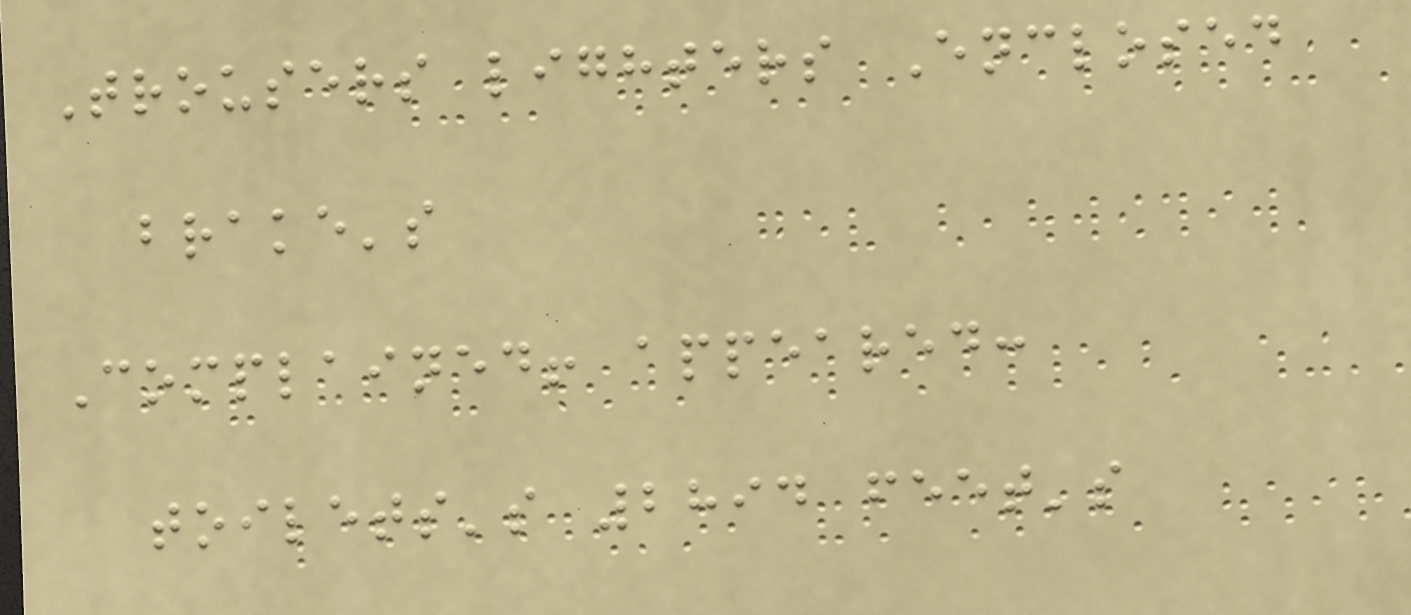Trousers lighters Enclosed
brake's
Complained! appeared:
toilets's 2894 feet's
